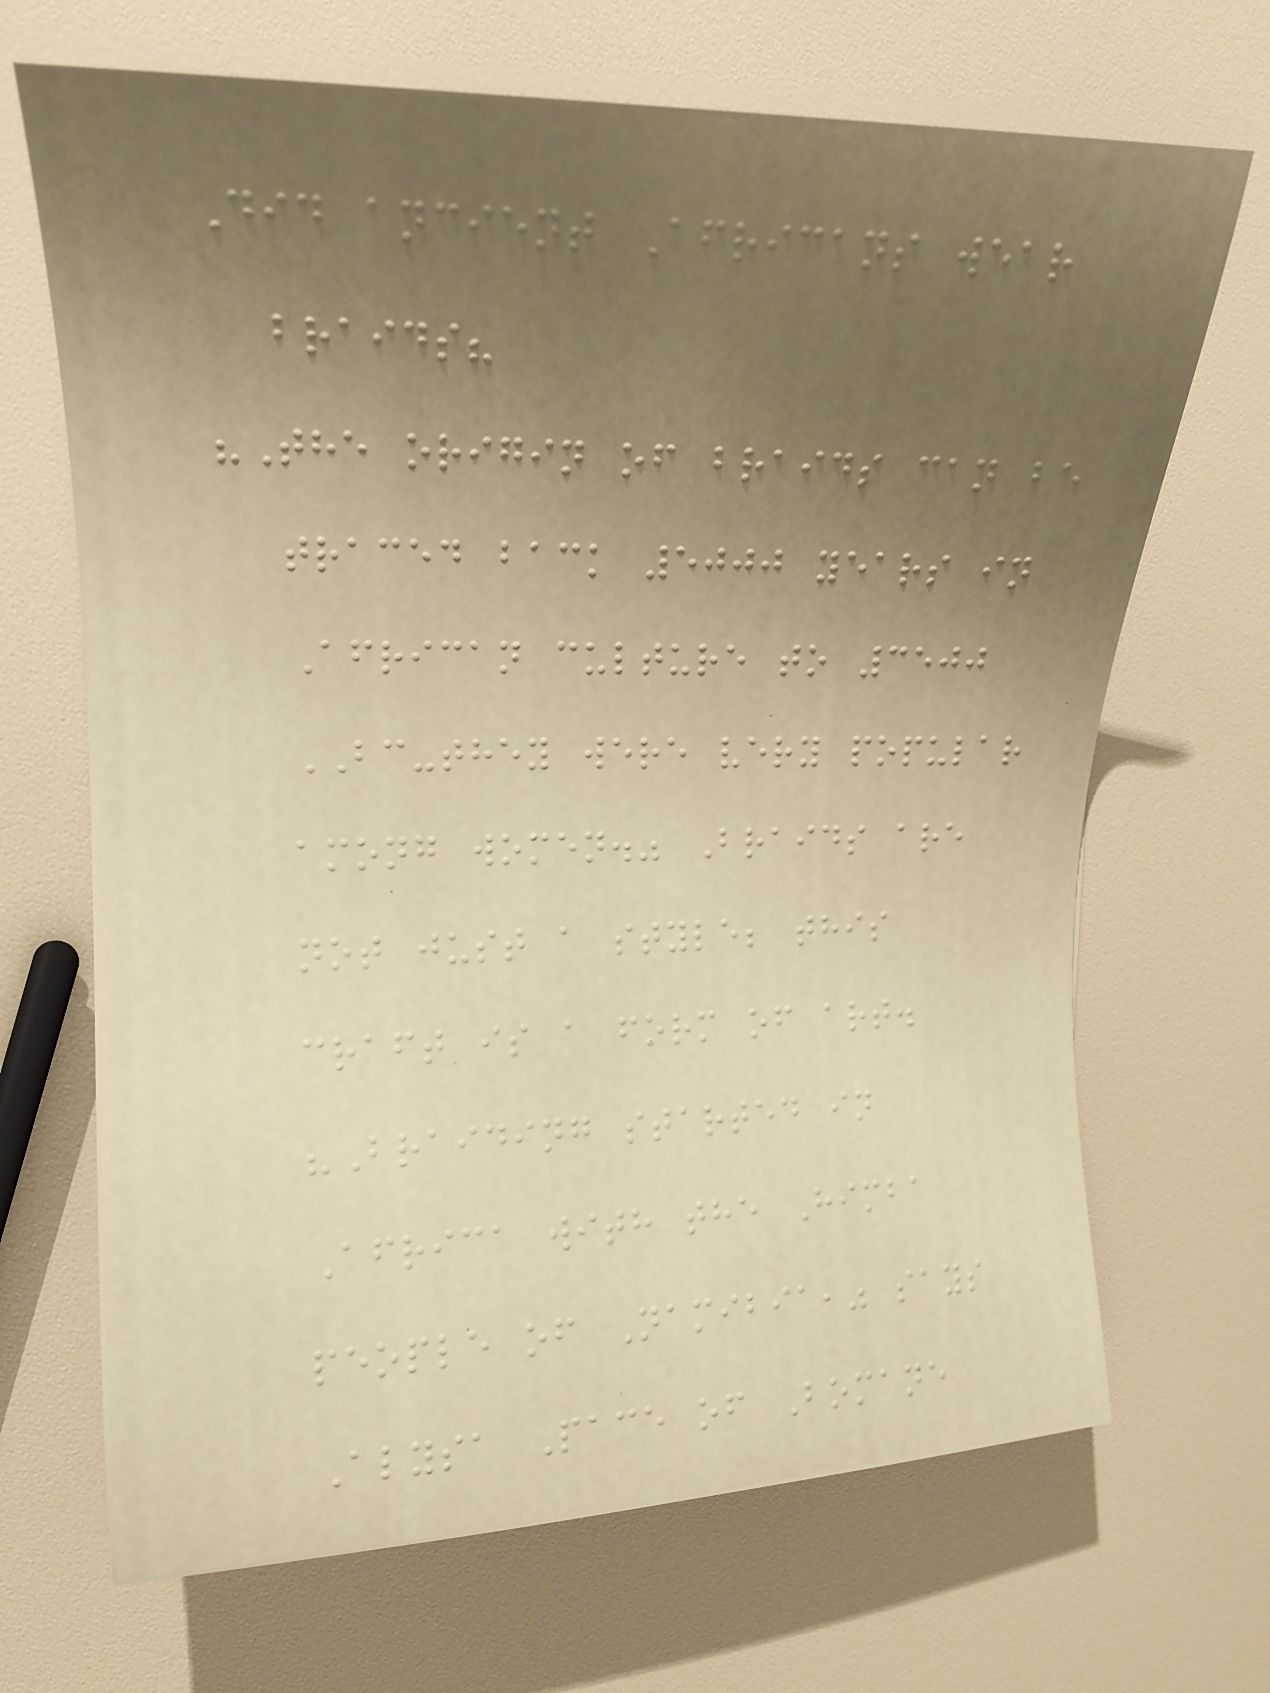Did ancient Africans wear
braids?
"The origin of braids can be
traced back 5000 years in
African culture to 3500
BC-they were very popular
among women." Braids are
not just a style; this
craft is a form of art.
"Braiding started in
Africa with the Himba
people of Namibia," says
Alysa Pace of Bomane
